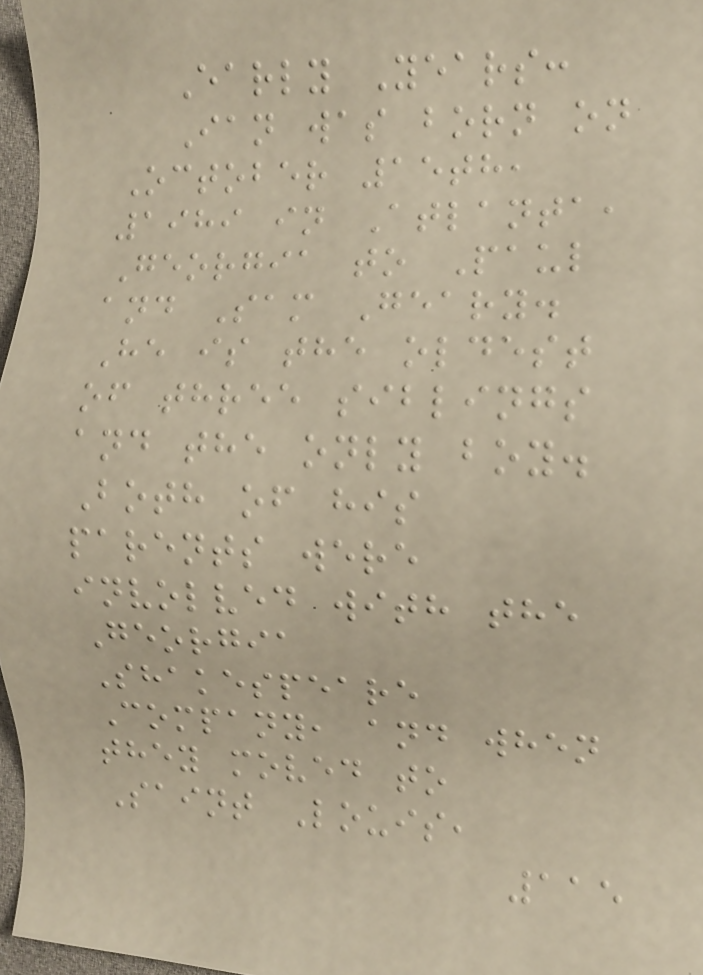Early Years:
Ian was born on
October 15th,
1989 in Atlanta,
Georgia to Paul
and Sam Geary.
He is the oldest
of three siblings
and the only boy.
Both of his
parents were
involved with the
Georgia
Shakespeare
Company, and when
they moved to
Saint Louis,
115
